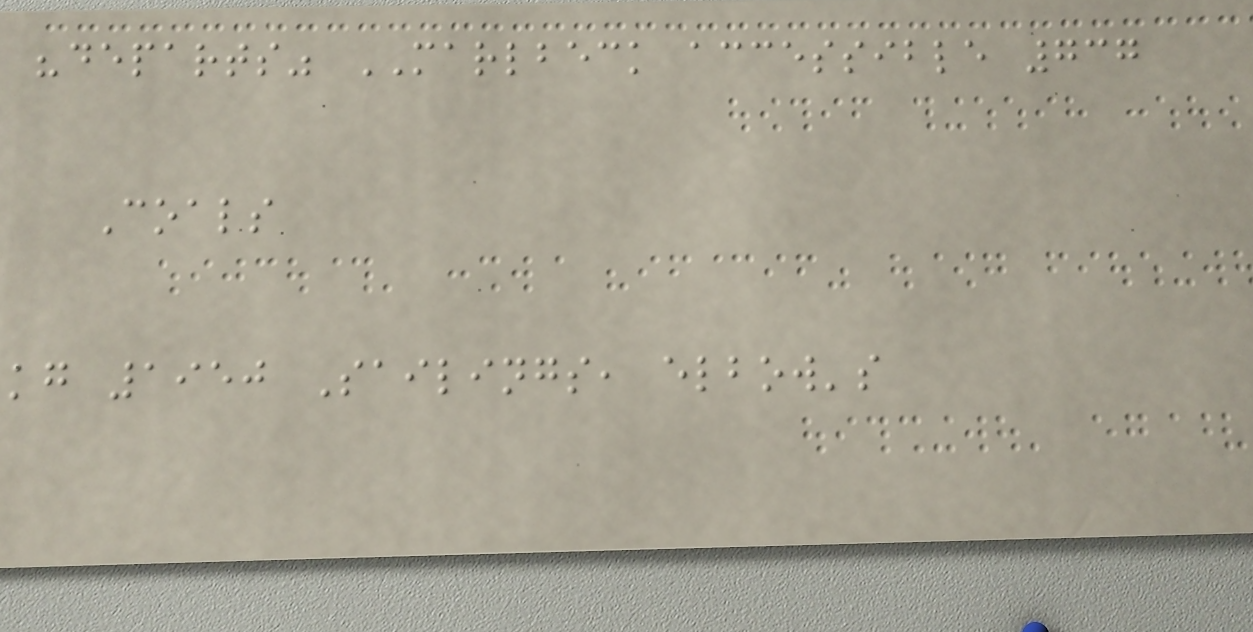"departs" MARLBECK accessible 737
Coals
kg 1950 Sailings, elbow's
